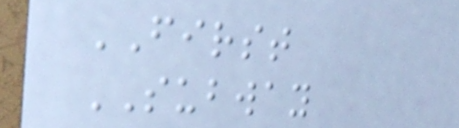FIRST
SUBWAY
